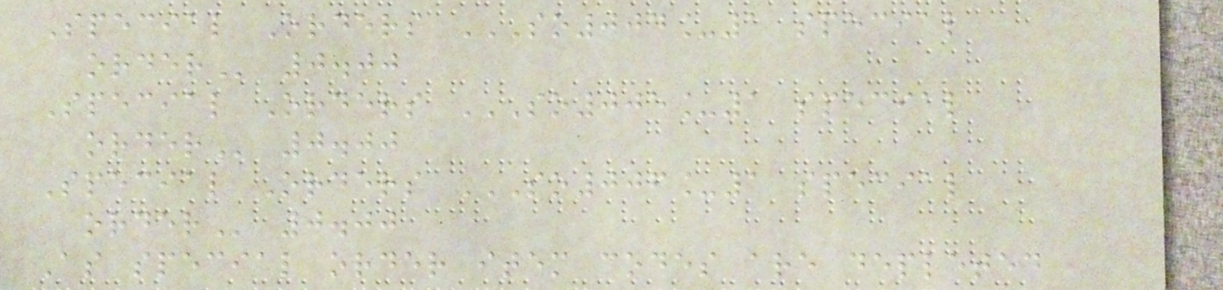Special Orders SO004_1 SPECIAL
ORDER 0.00
Special Orders SO005_1 SPECIAL
ORDER 0.00
Special Orders SO006_1 SPECIAL
ORDER 0.00
As special order item codes are depleted
